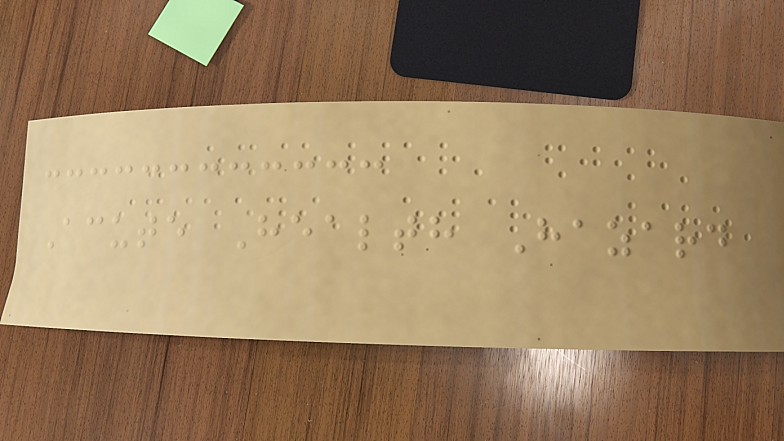Acute Health Hazard
